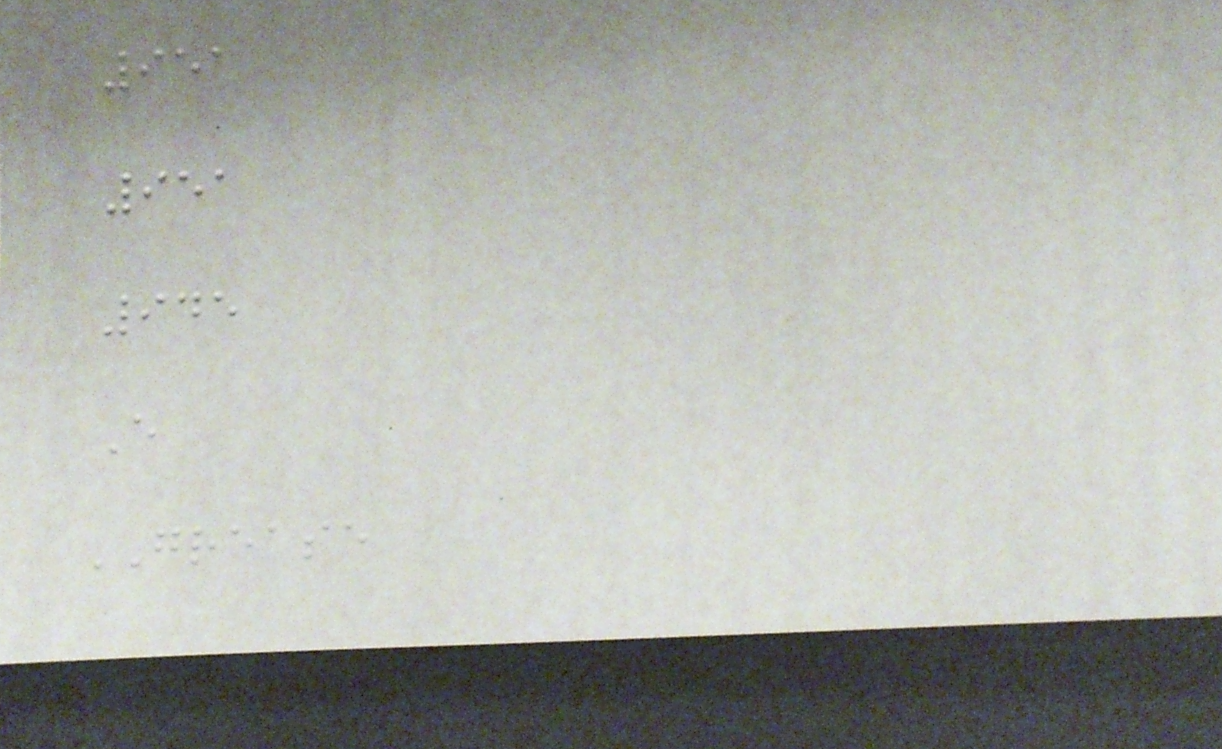951
951
945
E
GREASE
